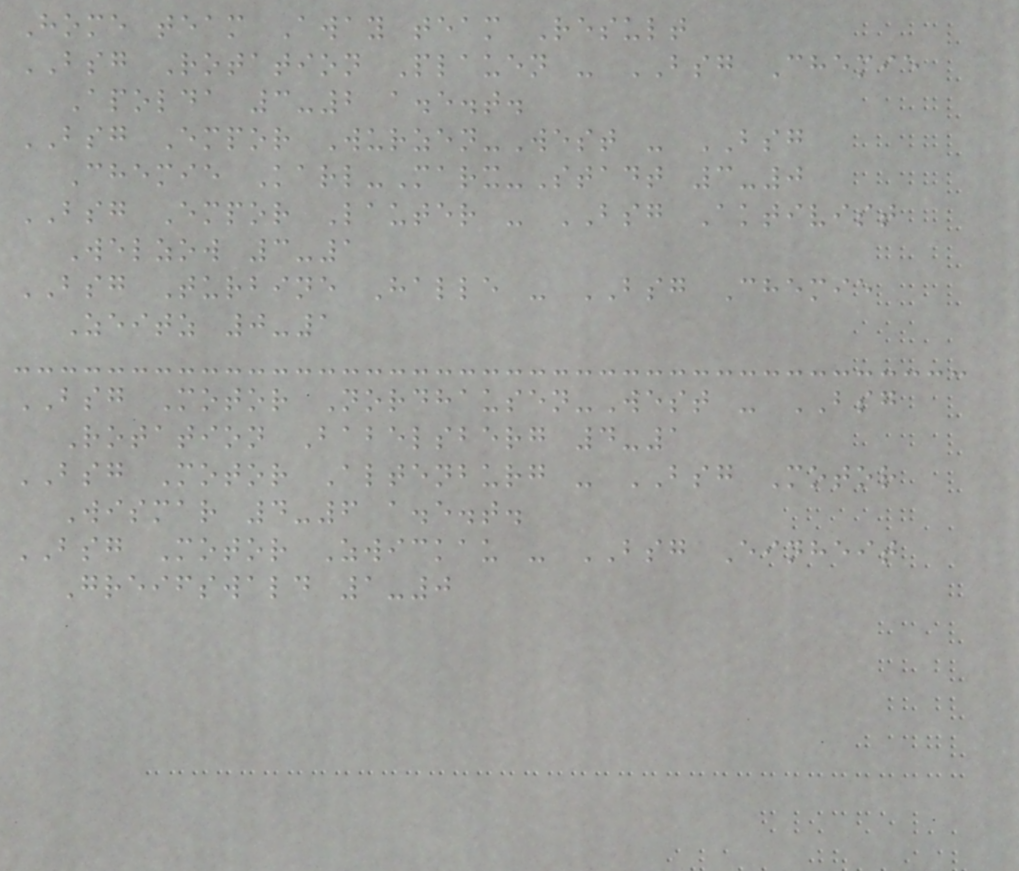Home team Away team Result
BSG Rotation Plauen - BSG Chemie
Apolda 3-2 a.e.t.
BSG Empor Wurzen-West - BSG
Chemie Karl-Marx-Stadt 3-0
BSG Empor Lauter - BSG Aktivist
Welzow 3-1
BSG Turbine Halle - BSG Chemie
Zeitz 0-1
BSG Motor Nordhausen-West - BSG
Rotation Babelsberg 4-1
BSG Motor Altenburg - BSG Motor
Wismar 4-6 a.e.t.
BSG Motor Zwickau - BSG Einheit
Greifswald 1-0
